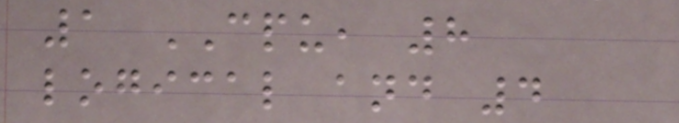1 CPU, 8
logical and 4
